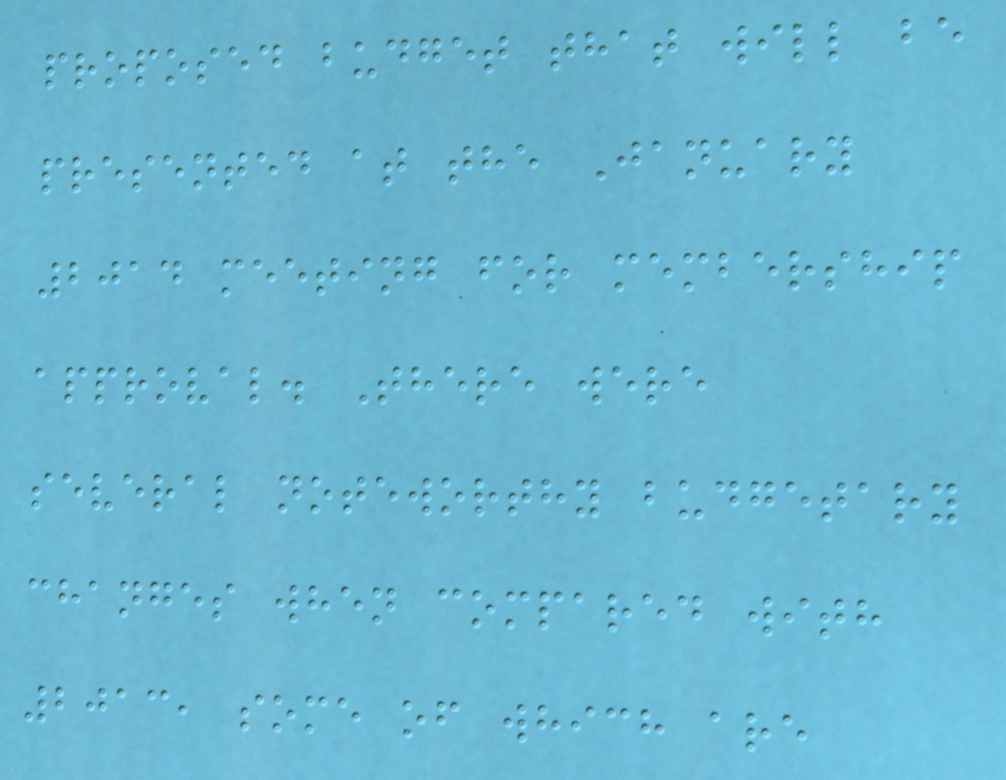proposed budget that will be
presented at the January
2014 meeting for membership
approval. There were
several noteworthy budgetary
changes when compared with
2013, some of which are
